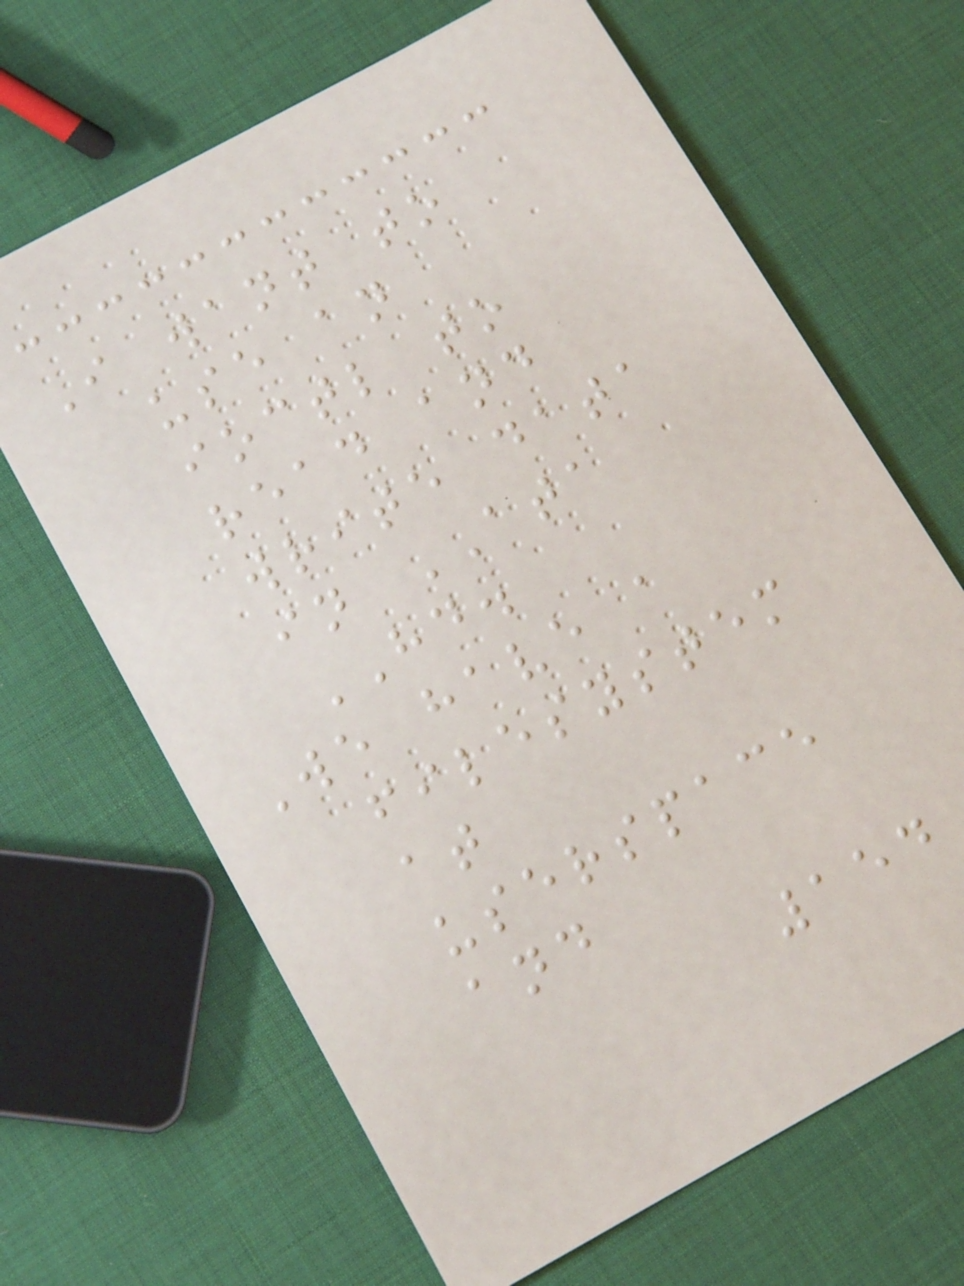I want to
use an
ioctl to
read and
write data
in ATA
HD.
We have a
filesystem
at
userspace
and
154
